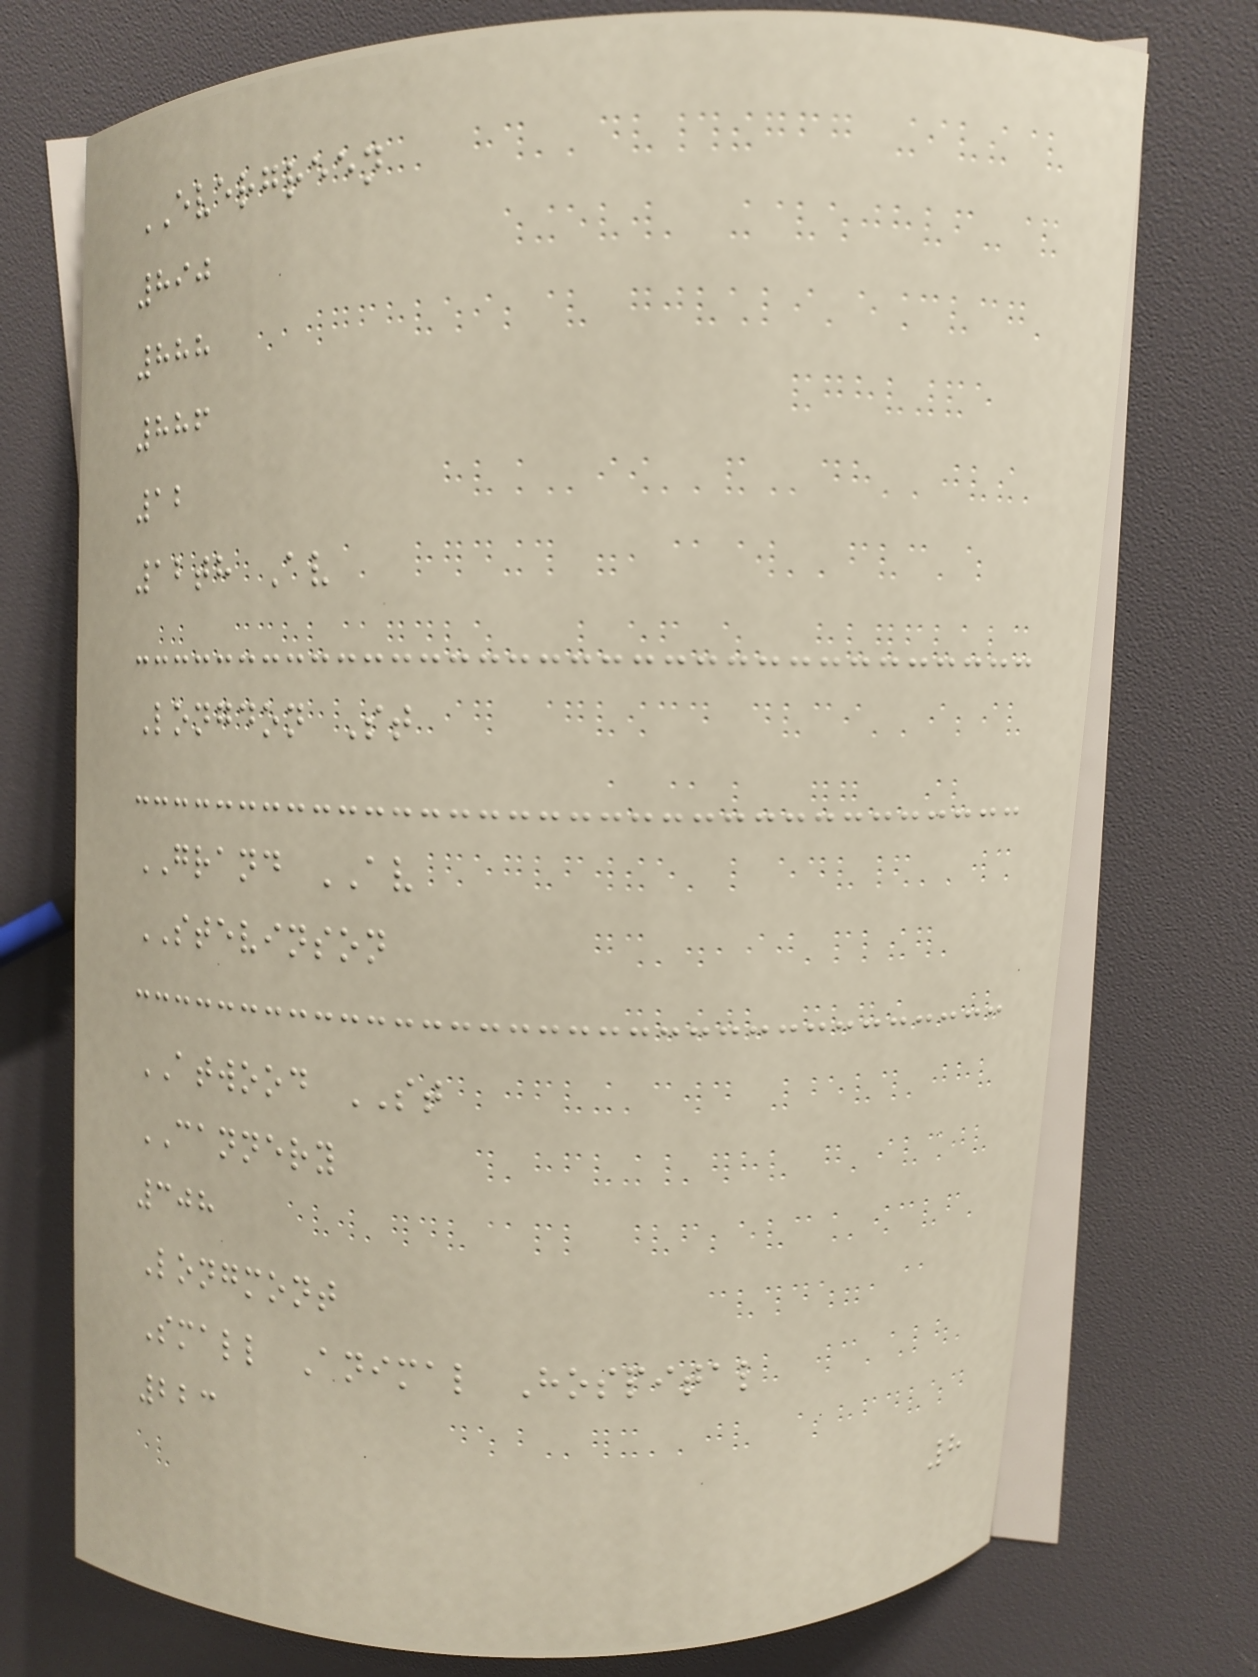EVERGREEN
890
888
886
12
12th Av
Longdon St
GRAND AV
STEVINSON
ATWOOD ST
CANNERY
308
Longmont
Small Animal Hospital
223
8
